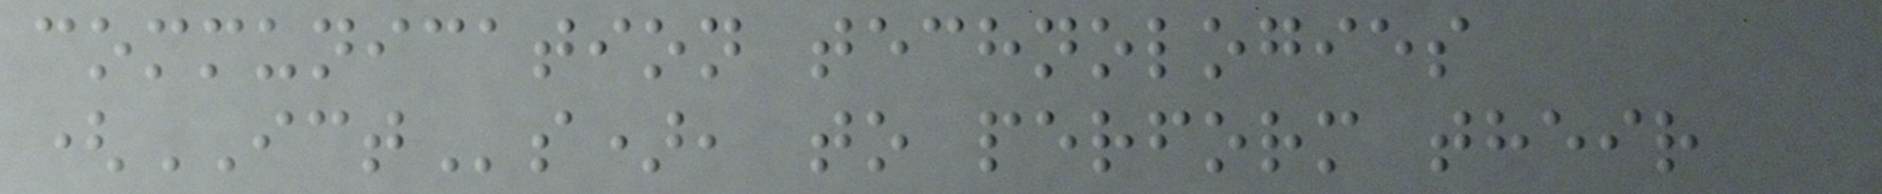communication technologies
(ICTs), to perform their
